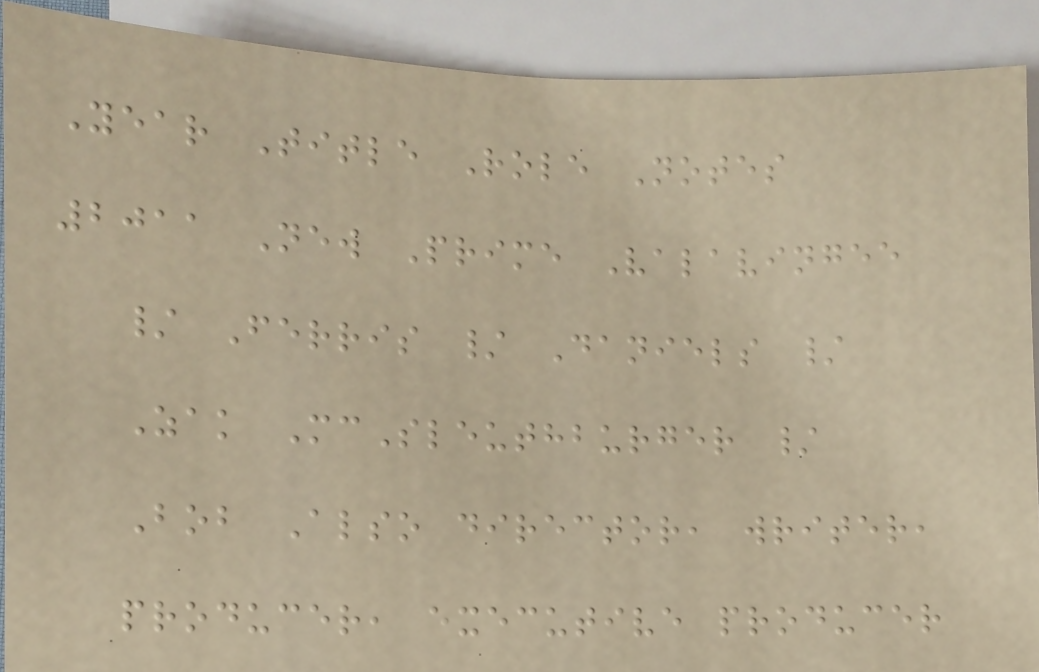Year Title Role Notes
2011 New Prime Valavingee
/ Ferris / Daniels /
Zak McSleuthburger /
Bob Also director, writer,
producer, executive producer
